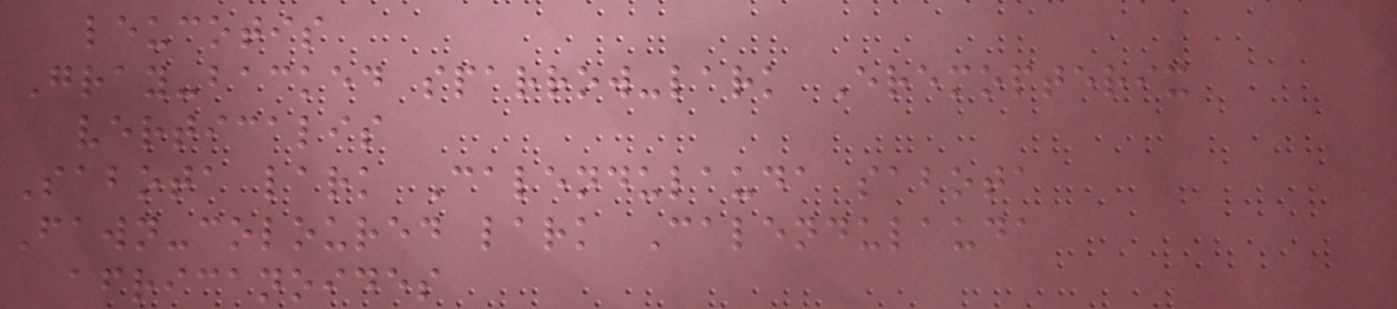leucotis
Gray-backed sparrow-lark Eremopterix
verticalis
Sabota lark Calendulauda sabota
Fawn-coloured lark Calendulauda
africanoides
